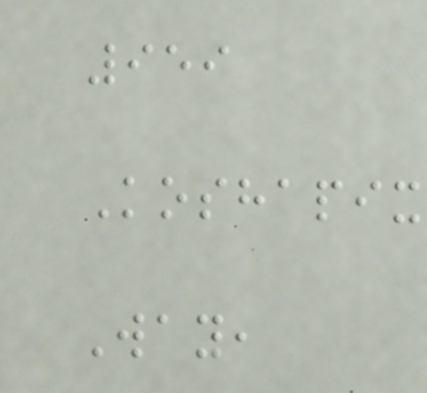959
Koshapix
Way,
